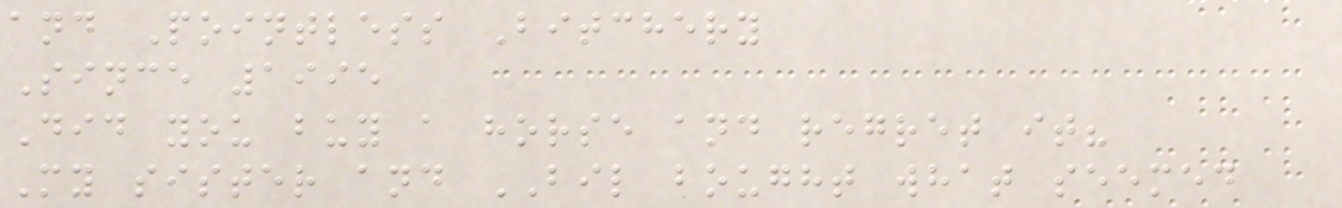and Pointless Bitchery
Since 1995
Did you buy a horse and regret it?
My sister and BIL bought what seemed
